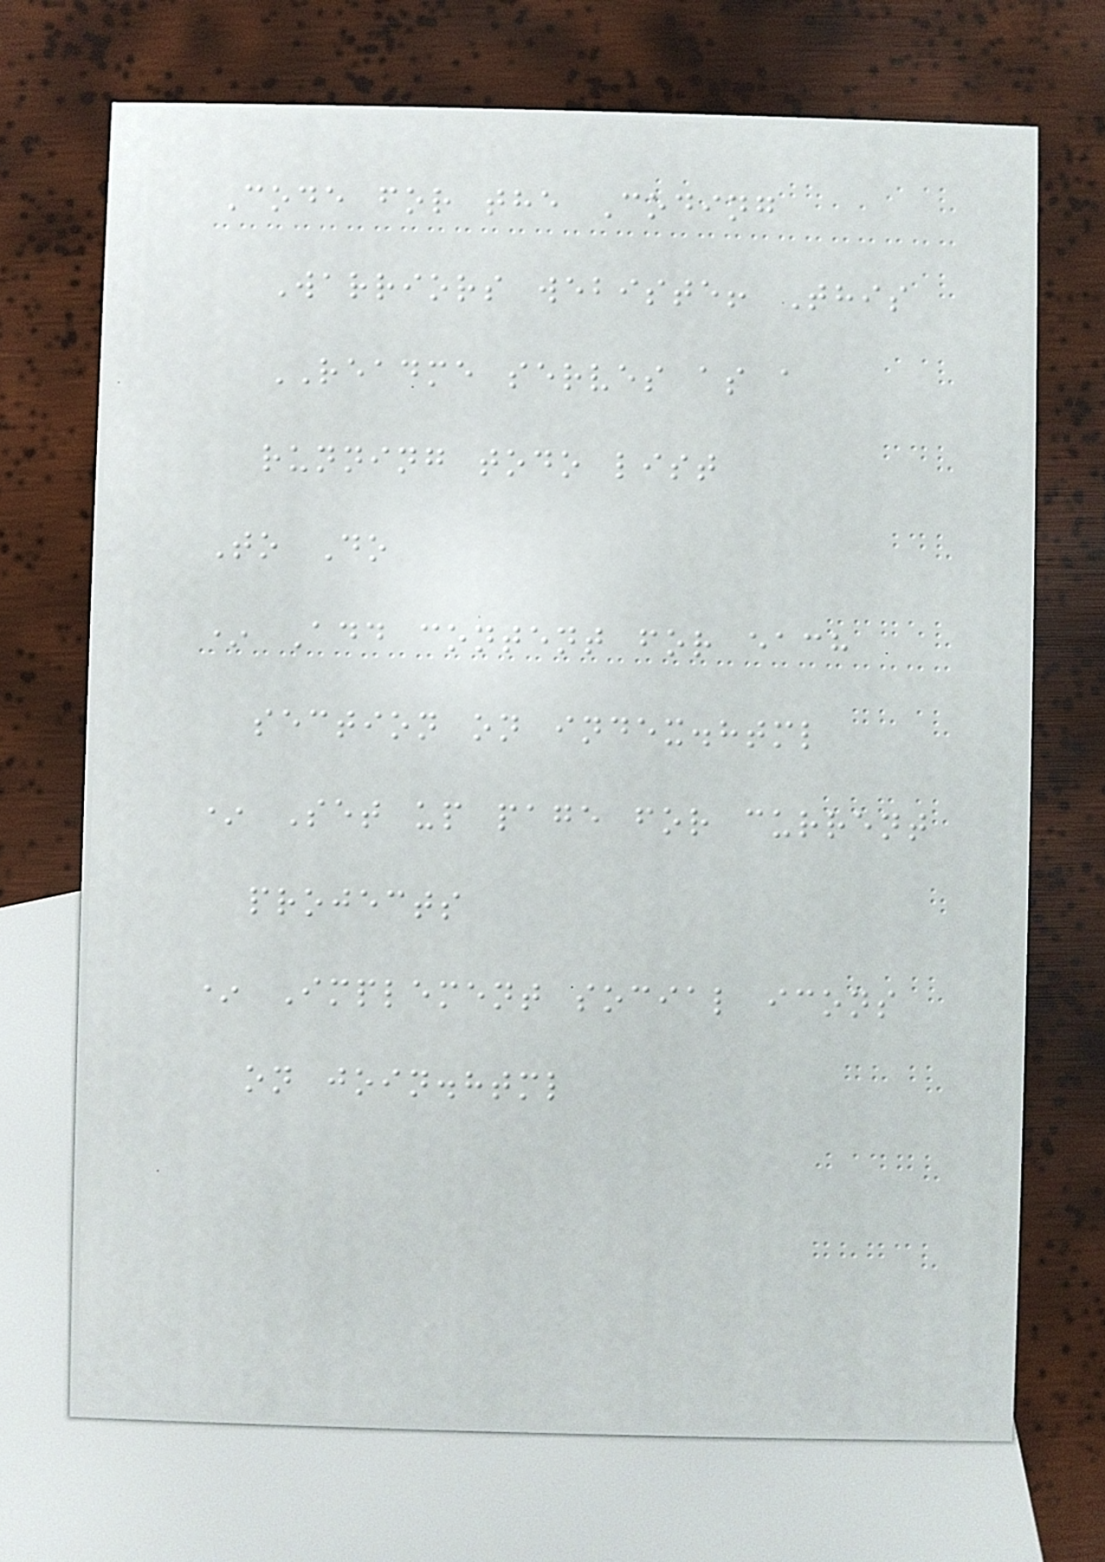Code for the Coding
Warriors webiste! This
README serves as a
running todo list
To Do
* Add content for each
section on index.html
* Set up page for current
projects
* Implement social icons
on join.html
